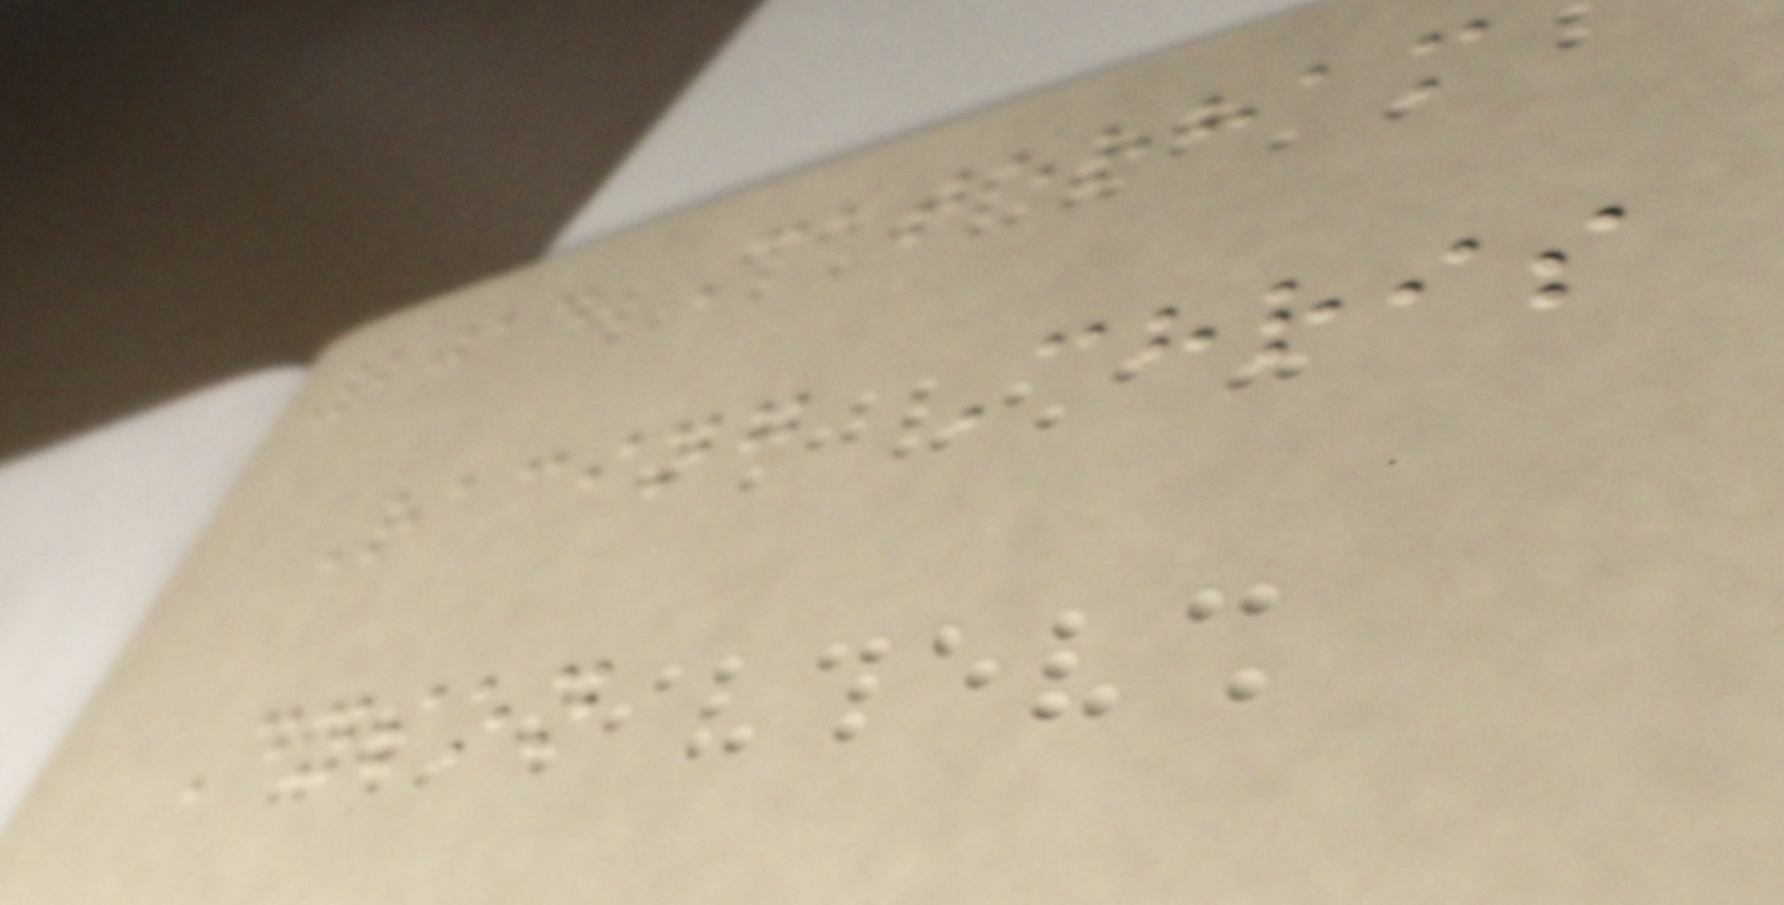2014 Caterham
Racing Chris
Dyson
